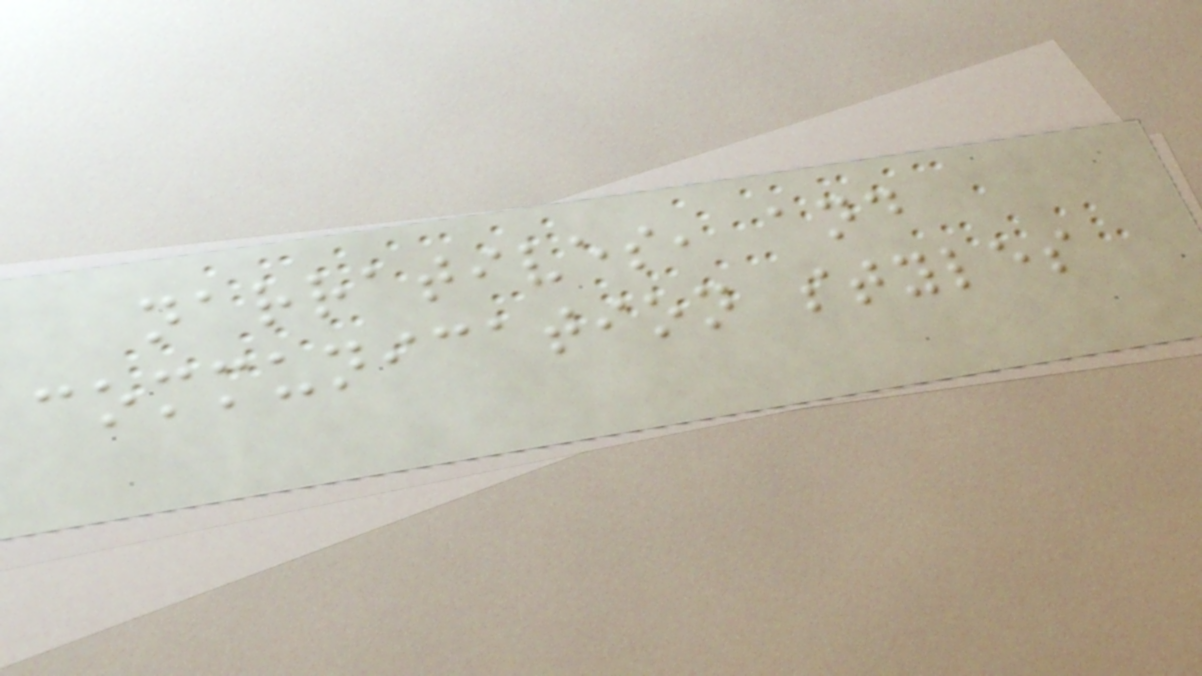narratives, and
communication styles
